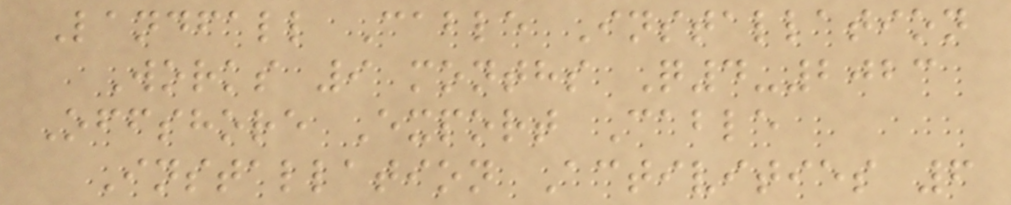Landfall Cable Installation
Works 9 months Q4-2023
Offshore Export Cable
Installation Activities 6
